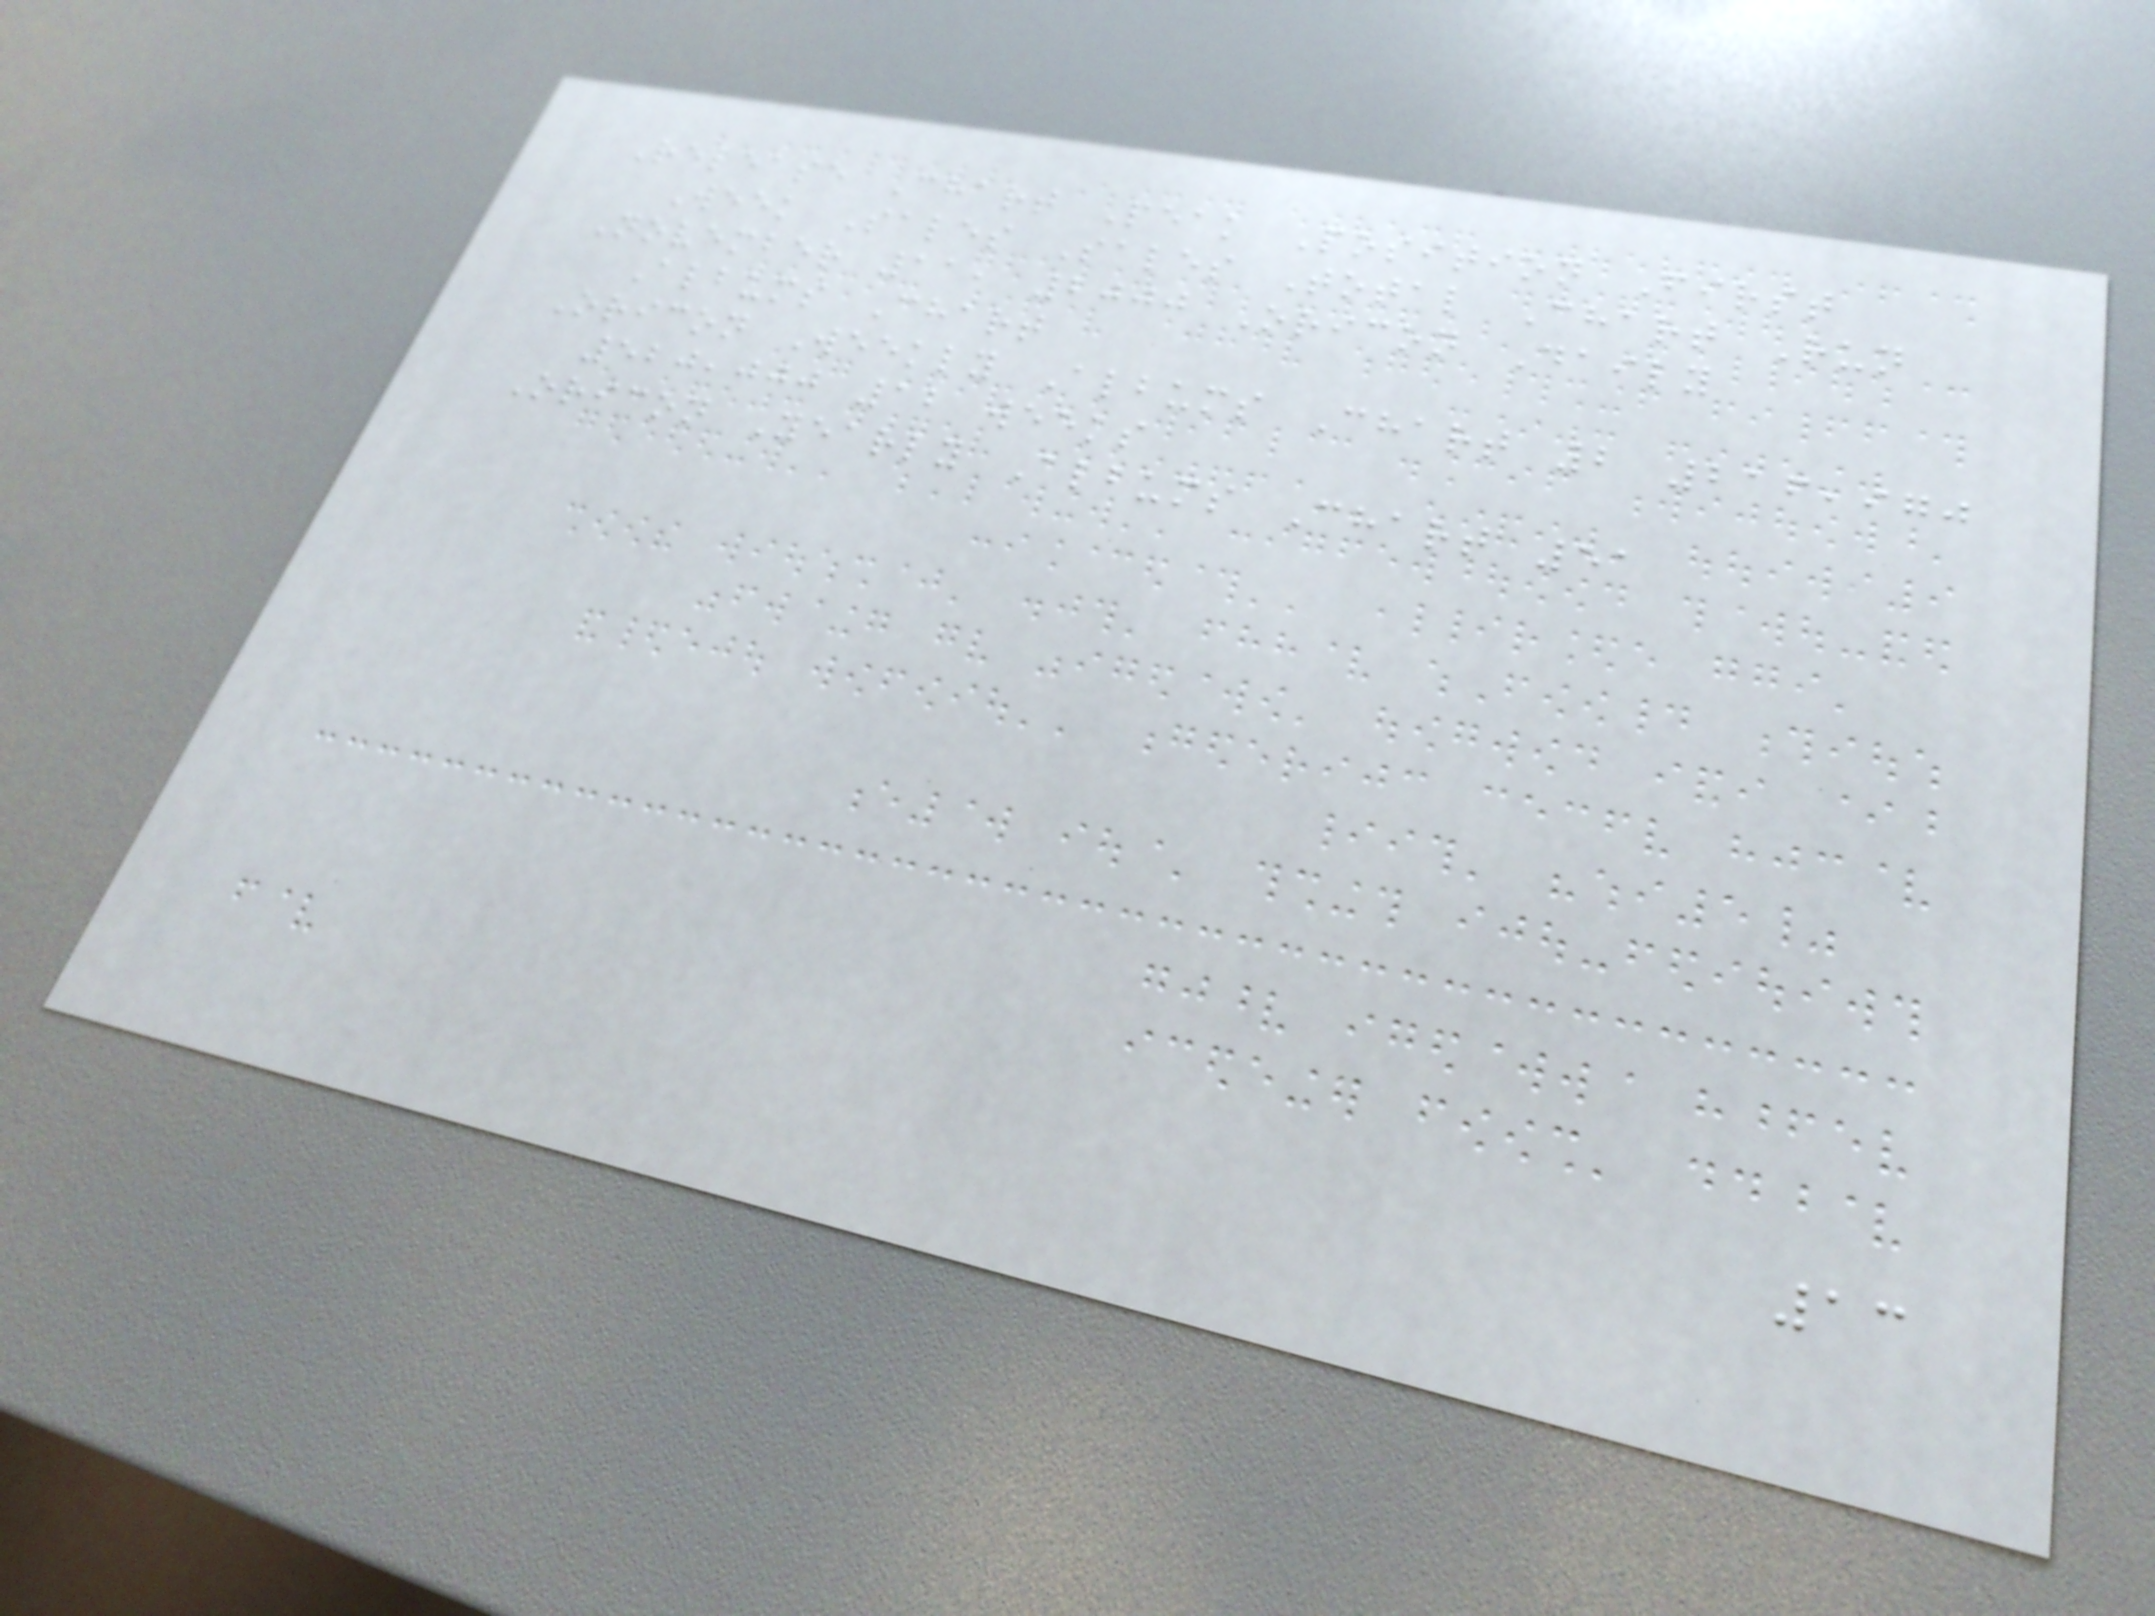Release Chart Peak Position First
Week Sales Sales Total Chart Run
November 11, 2000 Oricon Daily
Albums Chart
Oricon Weekly Albums Chart 2 216,970
520,000 12 weeks
Oricon Yearly Albums Chart 51
13
